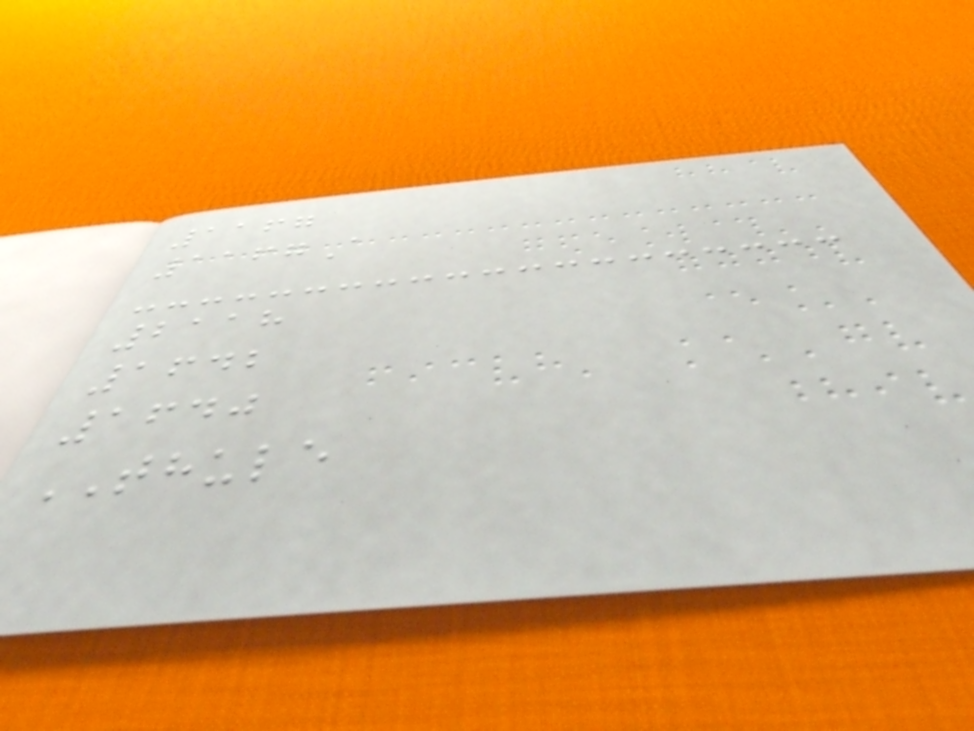1167
1167A
2118
1642
1640
THULE
